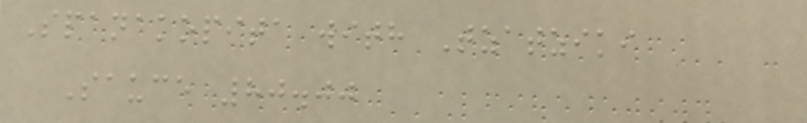Spanakopita with Tzatziki
Sauce 80.00
